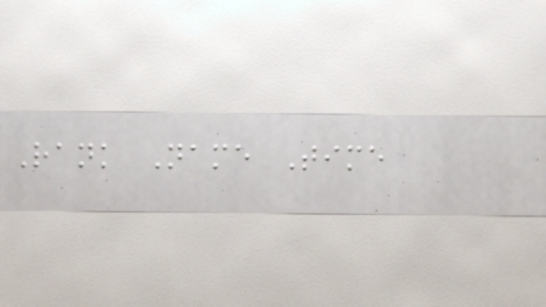Rank Name Time
